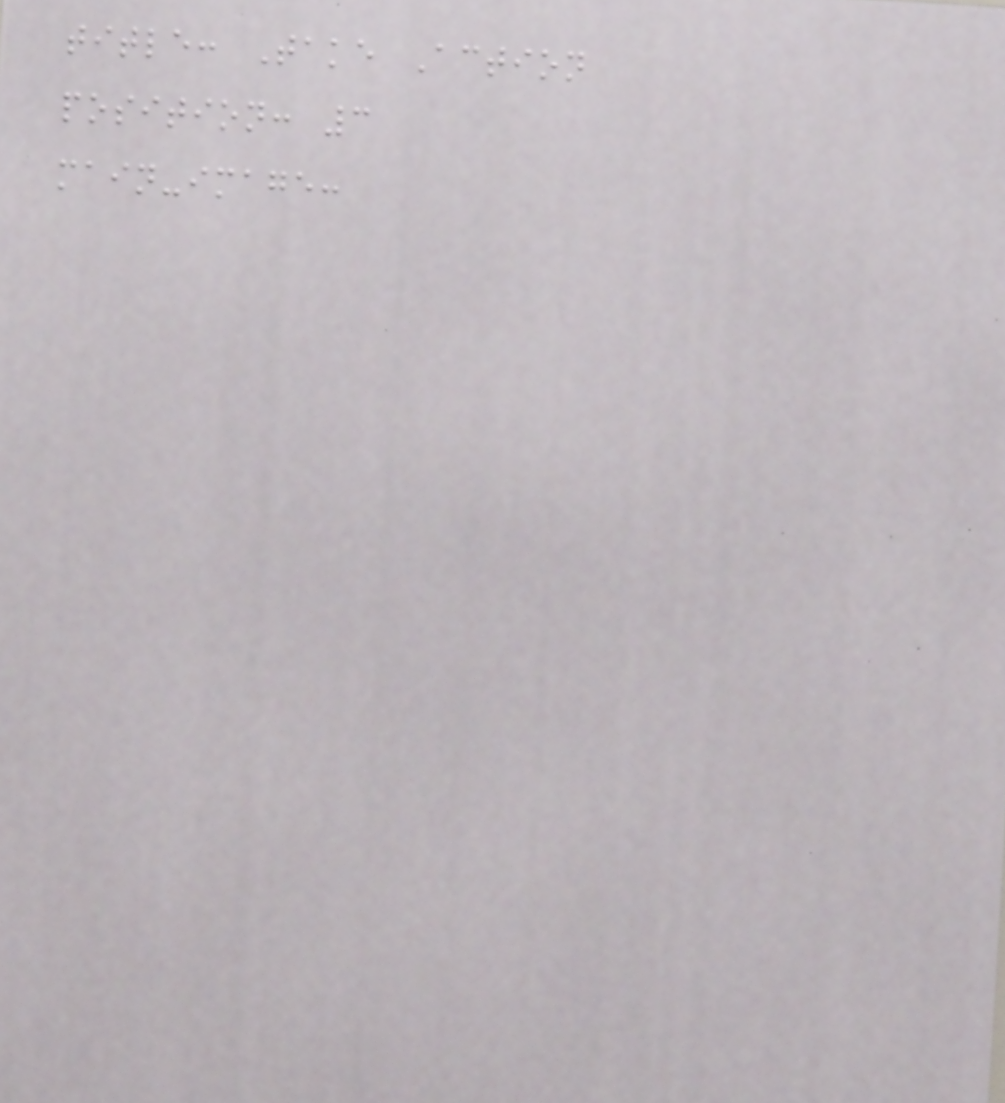title: Take Action
position: 3
main-image:
